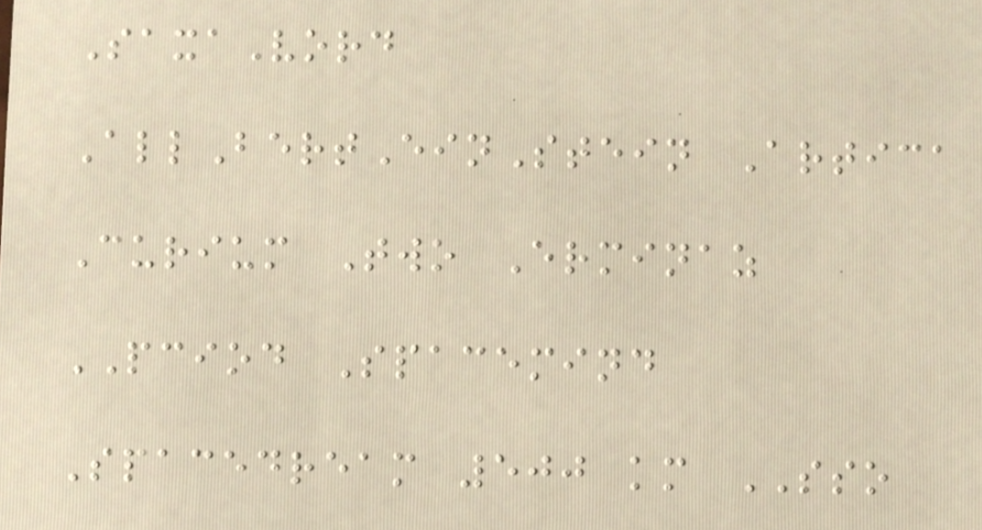SaxaVord
AllBertEinStein Artica
Curium Two Erminaz
PCIOD Spacemind
Spacedream 500 km SSO
